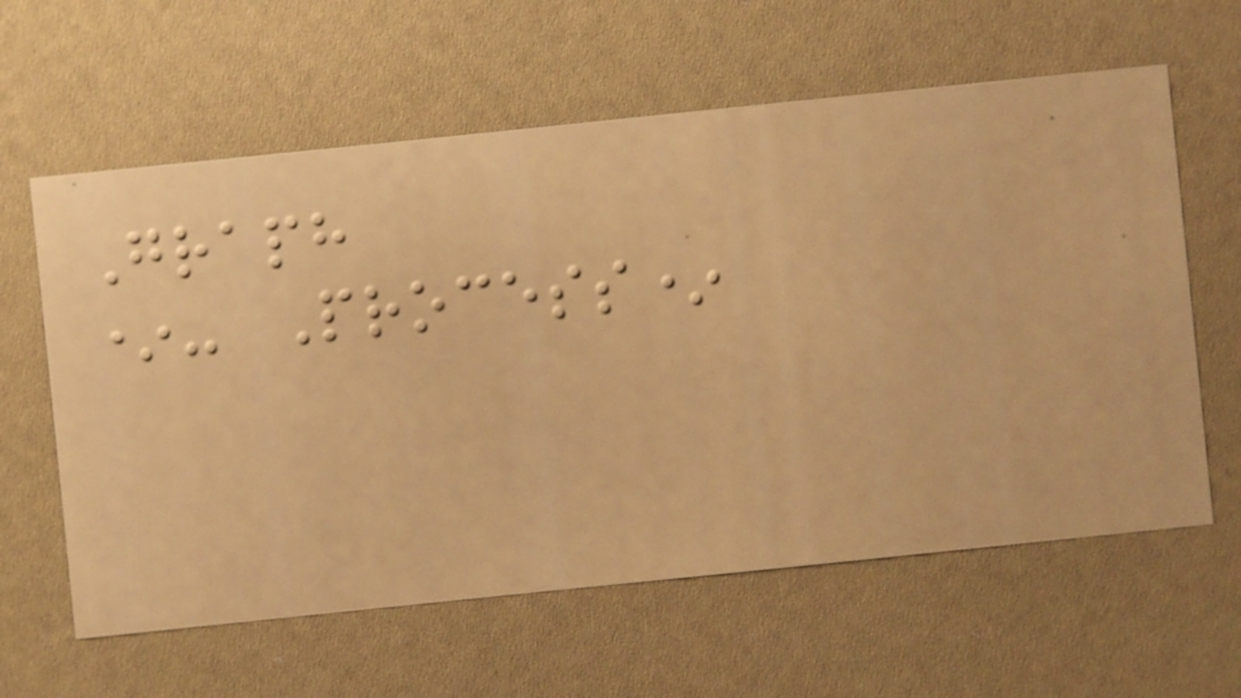Graph
*- Process*
